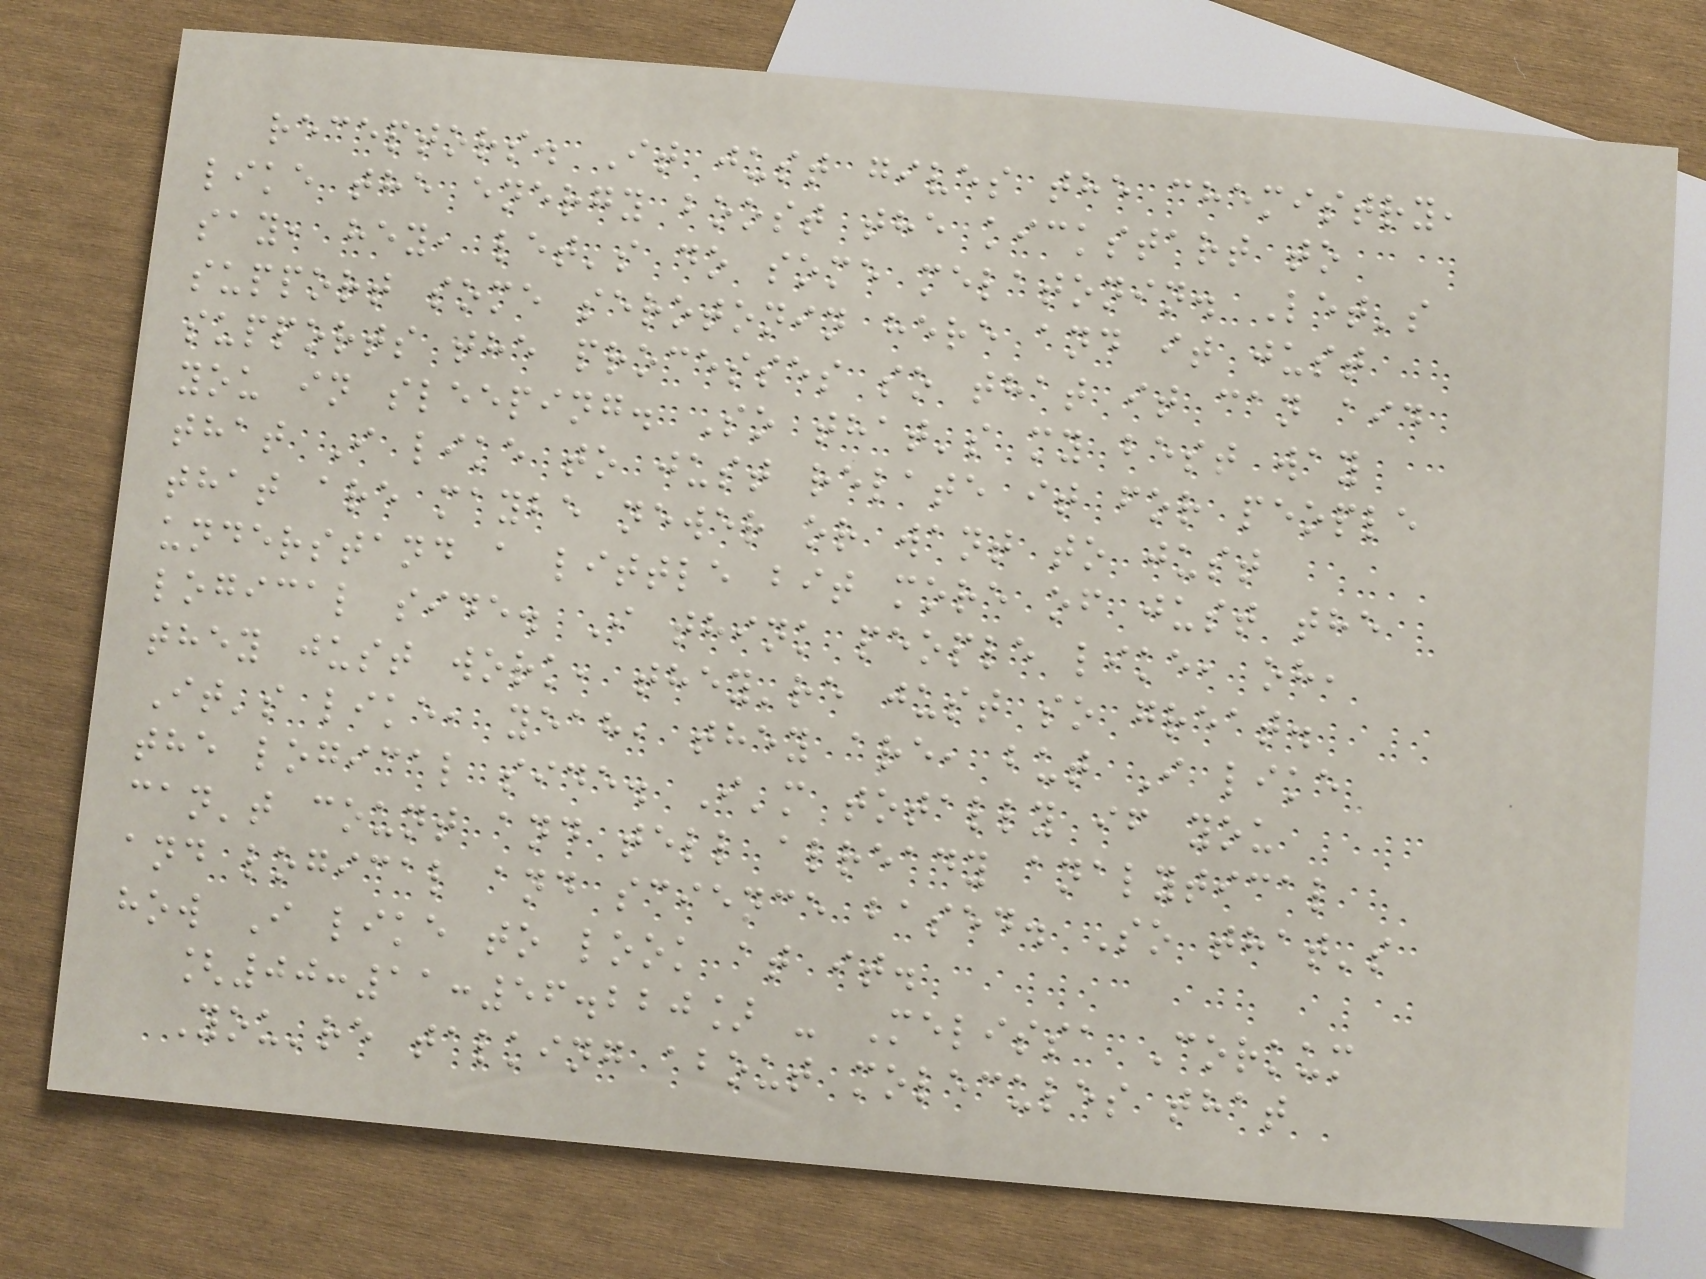receptors. It just gives the chemistry,
like the energy boost the kickstart to
say, hey, let's do some melatonin. Let's
support some serotonin here and it just
supports the processes so that it can aid
you in sleeping. So that's my best way
that I like to just relate it for people
that are maybe newer or want to just
understand a little bit more of just the
logical side. I think people like, oh,
they just work, they're just so great.
It's like, yeah, they are, but I like
the logical side. I'm totally if you
can't count and tell already analytical
and logical and science based. So that's
how I like to look at it.
[00:11:56.220] - Melissa Corkum
You're talking about molecules that
